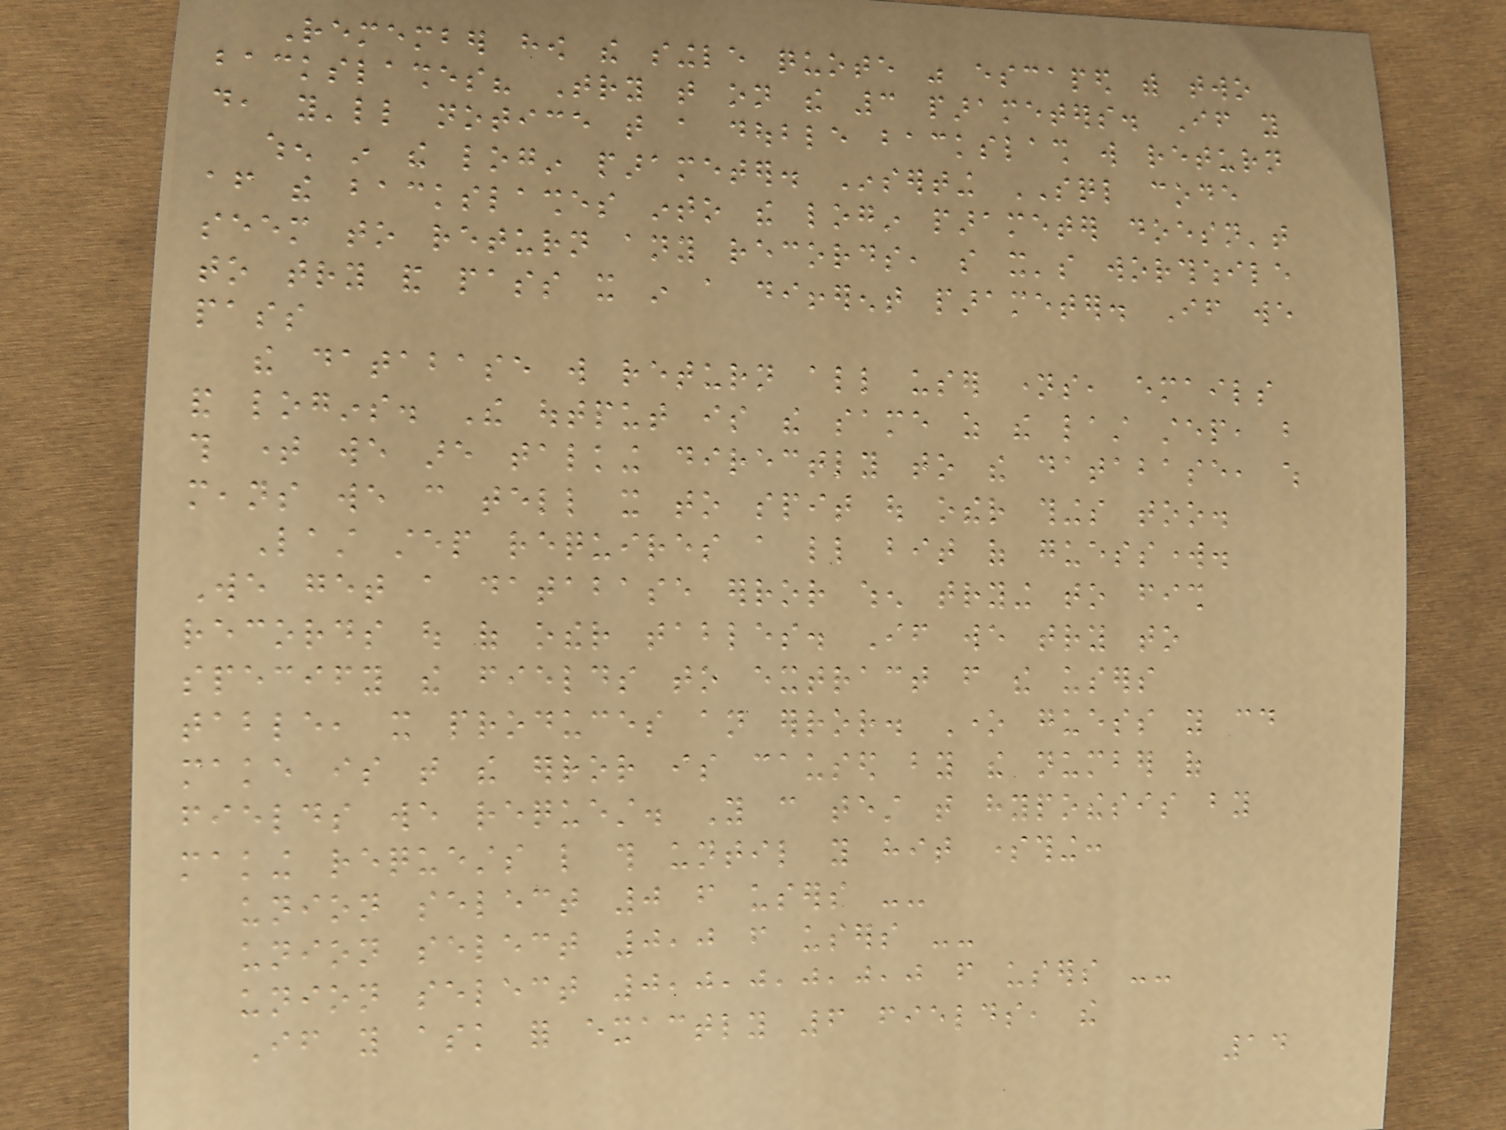Remember how the single quote was escaped with two
backslashes? Try that on the 3 parameters. If you
do, you'll notice that a double backslash will return
when in the login parameter. Inserting SQL code
after the backslashes into the login parameter doesn't
seem to return any records, so it's worthwhile
to try and pass it in a different parameter. If we
pass
the database will return all user names, emails
and logins. The output is the same as the last step, but
this time we are talking directly to the database, which
means we can tell it to spit out other things too.
Last step requires a little bit of guesswork.
We get a database error when trying to fish
records out of other tables. If we try to
specify the fields to extract from the users
table, it produces an error. One guess you could
make is that the error is caused by the number of
fields we request. You can test that hypothesis by
making requests like this until you hit something:
union select 0 from users --
union select 0,0 from users --
union select 0,0,0,0,0,0 from users --
If you ask for exactly 6 fields, the
14
